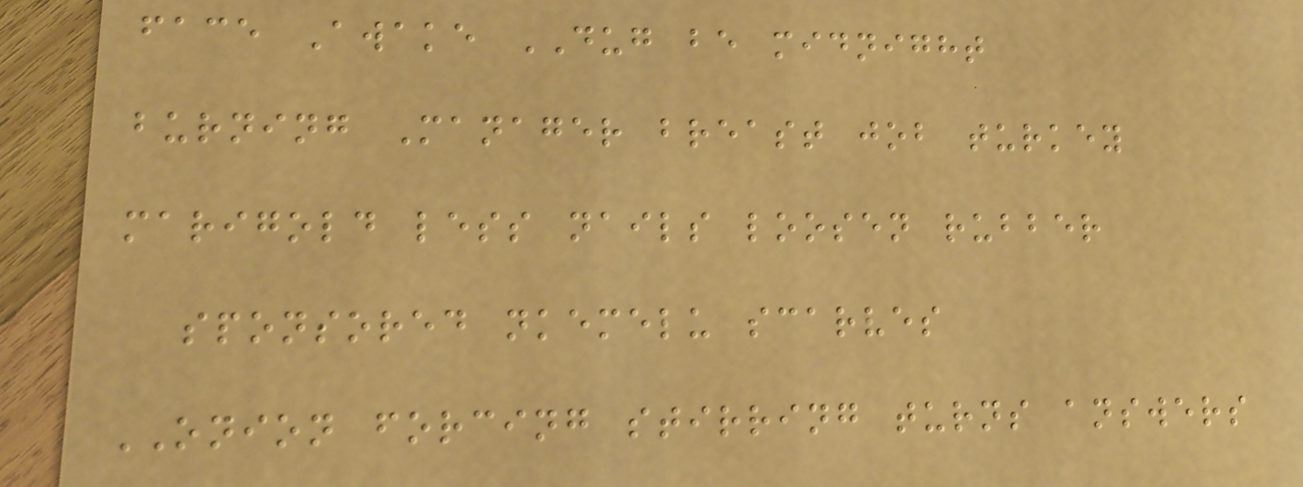face Awake DUG be midnight
burning Manager breast job turkey
marigold less nails loosen rubber
sponsored nkemelu scarves
ONION forcing stirring turns answers
